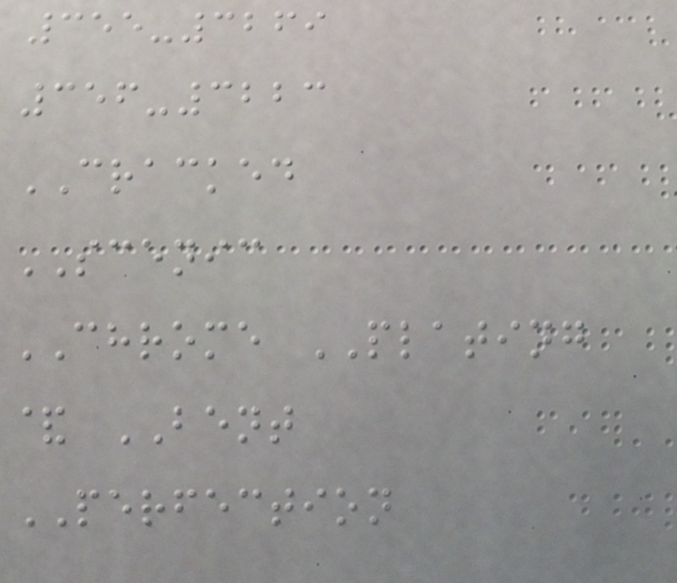355-3269
356-3223
CRACKED
SCENIC
CHROME PLATING
& BENT
PERFECTION
